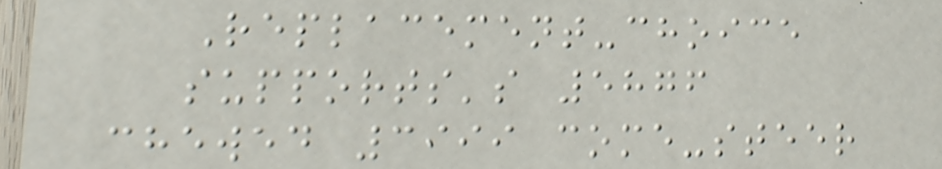Replacement-choice
supports's 5876
chewed 3999 come-steer
